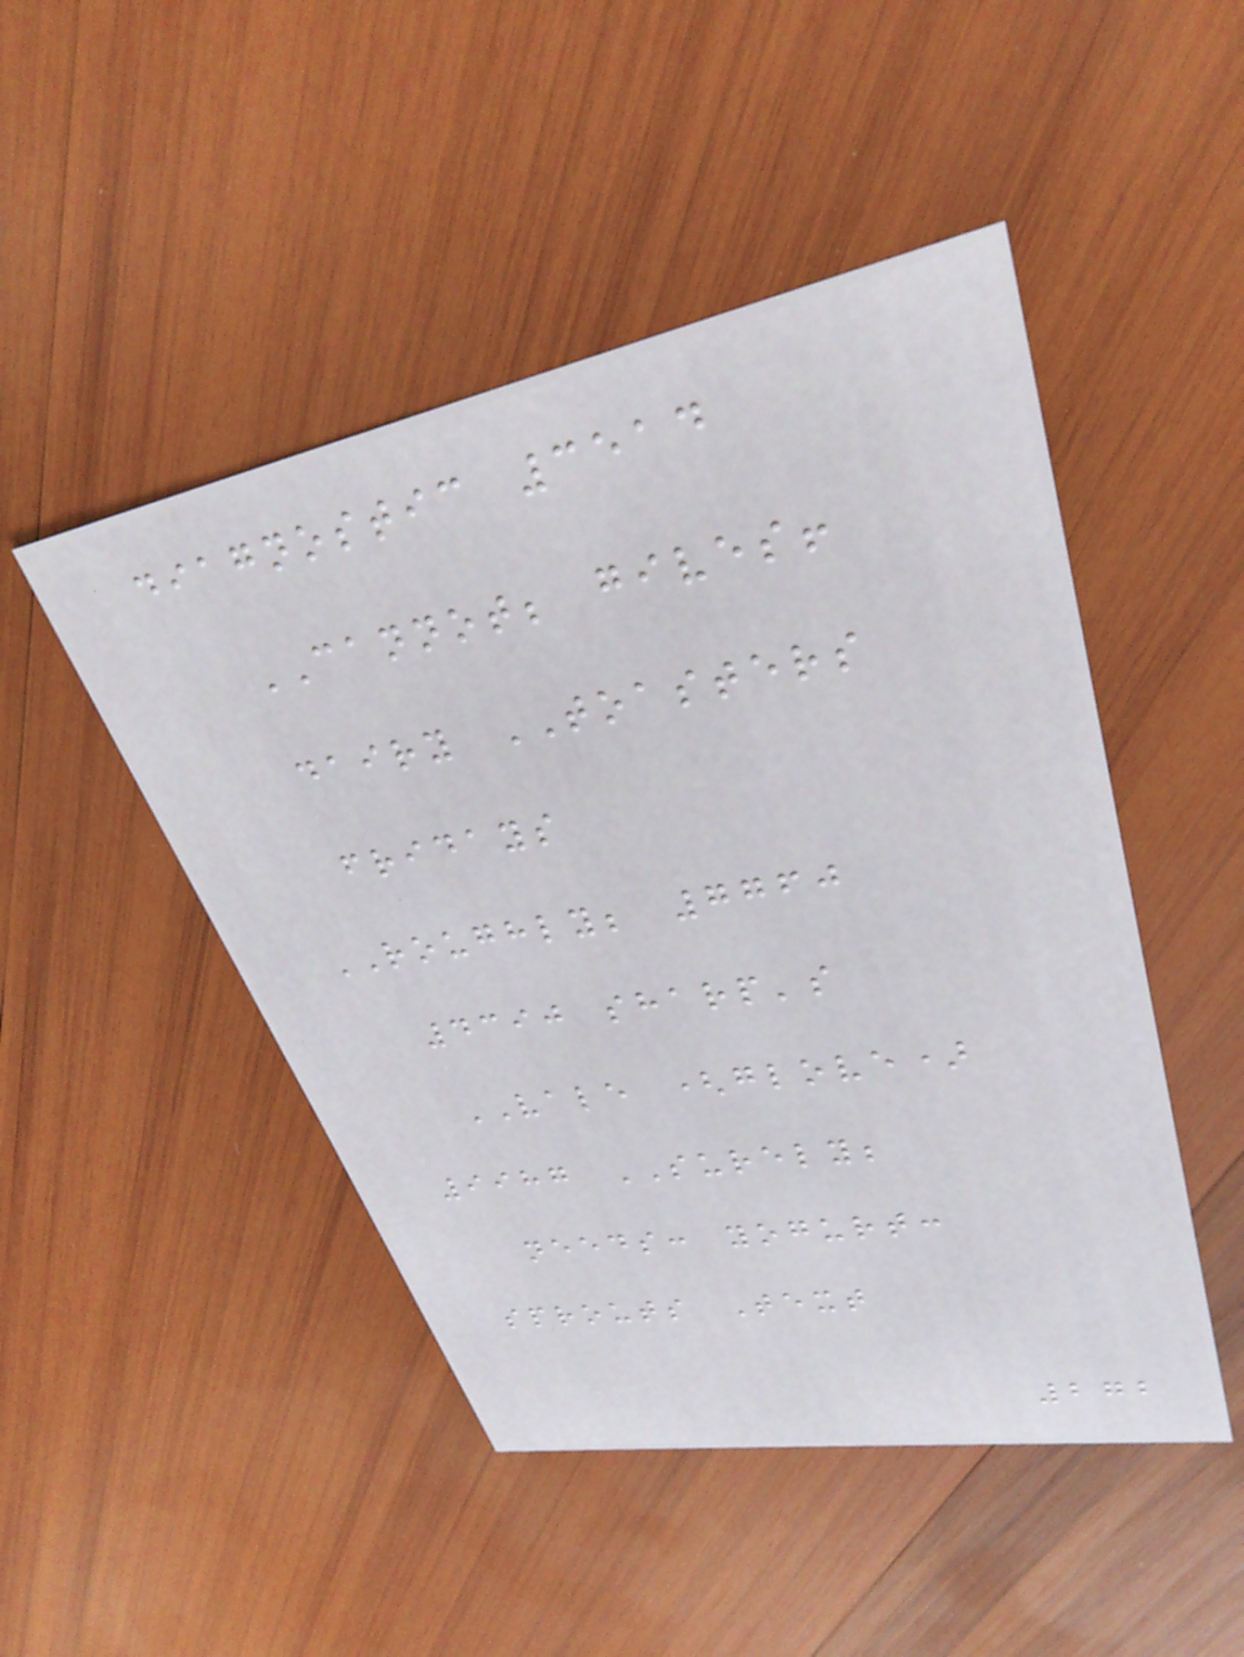diagnostic 3514
CANNOT; gives!
dairy TOASTERS
fridays
ROUGHLY; 7760
4390 sharp's
VALE (glove)
9987 SURELY;
needs: yogurt:
sprouts Text
272
